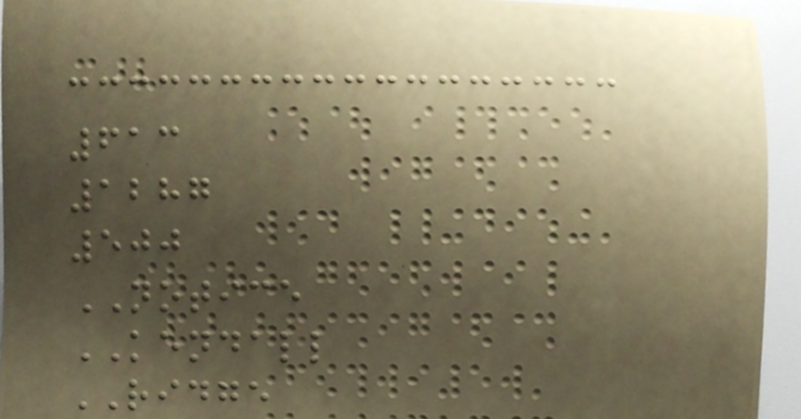613
1287
500
NOTICE
KENDALL
RIDGE
